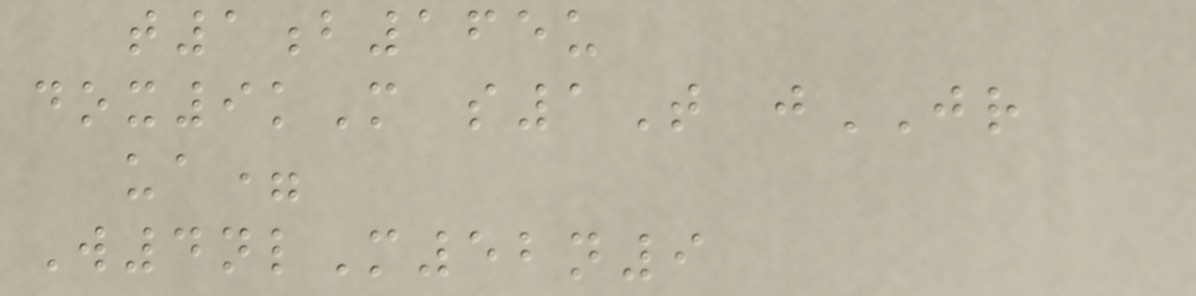t1b165u
dox9kM s1T jJR
ua=
W4nlM52n9
